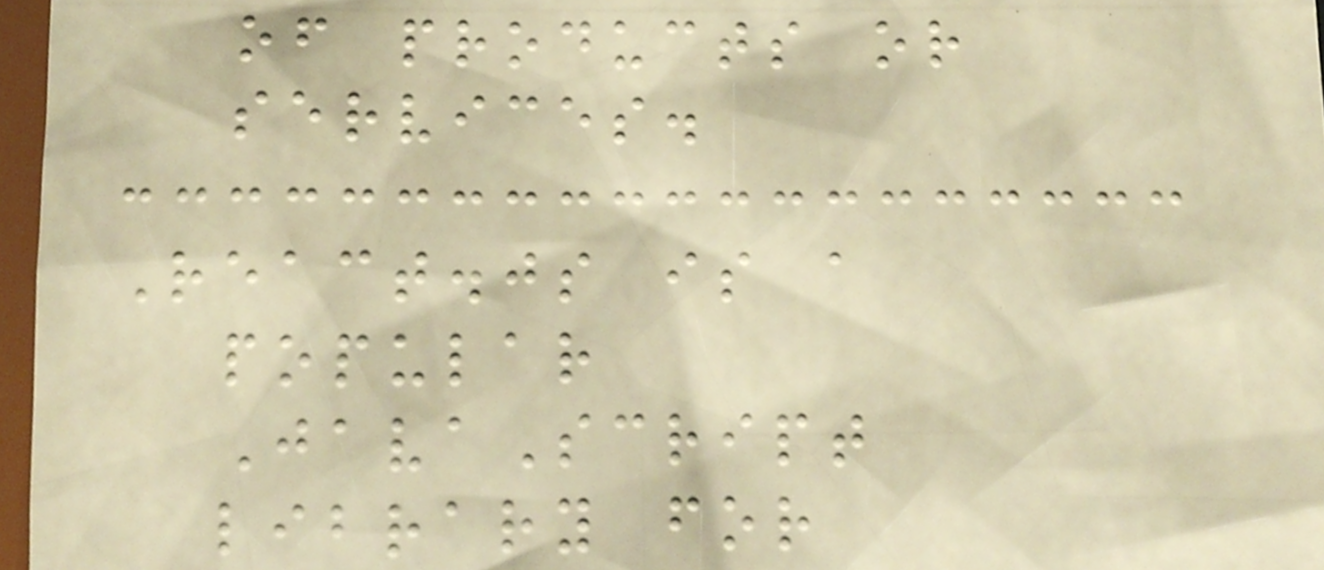of products or
services.
React.js is a
popular
JavaScript
library for
